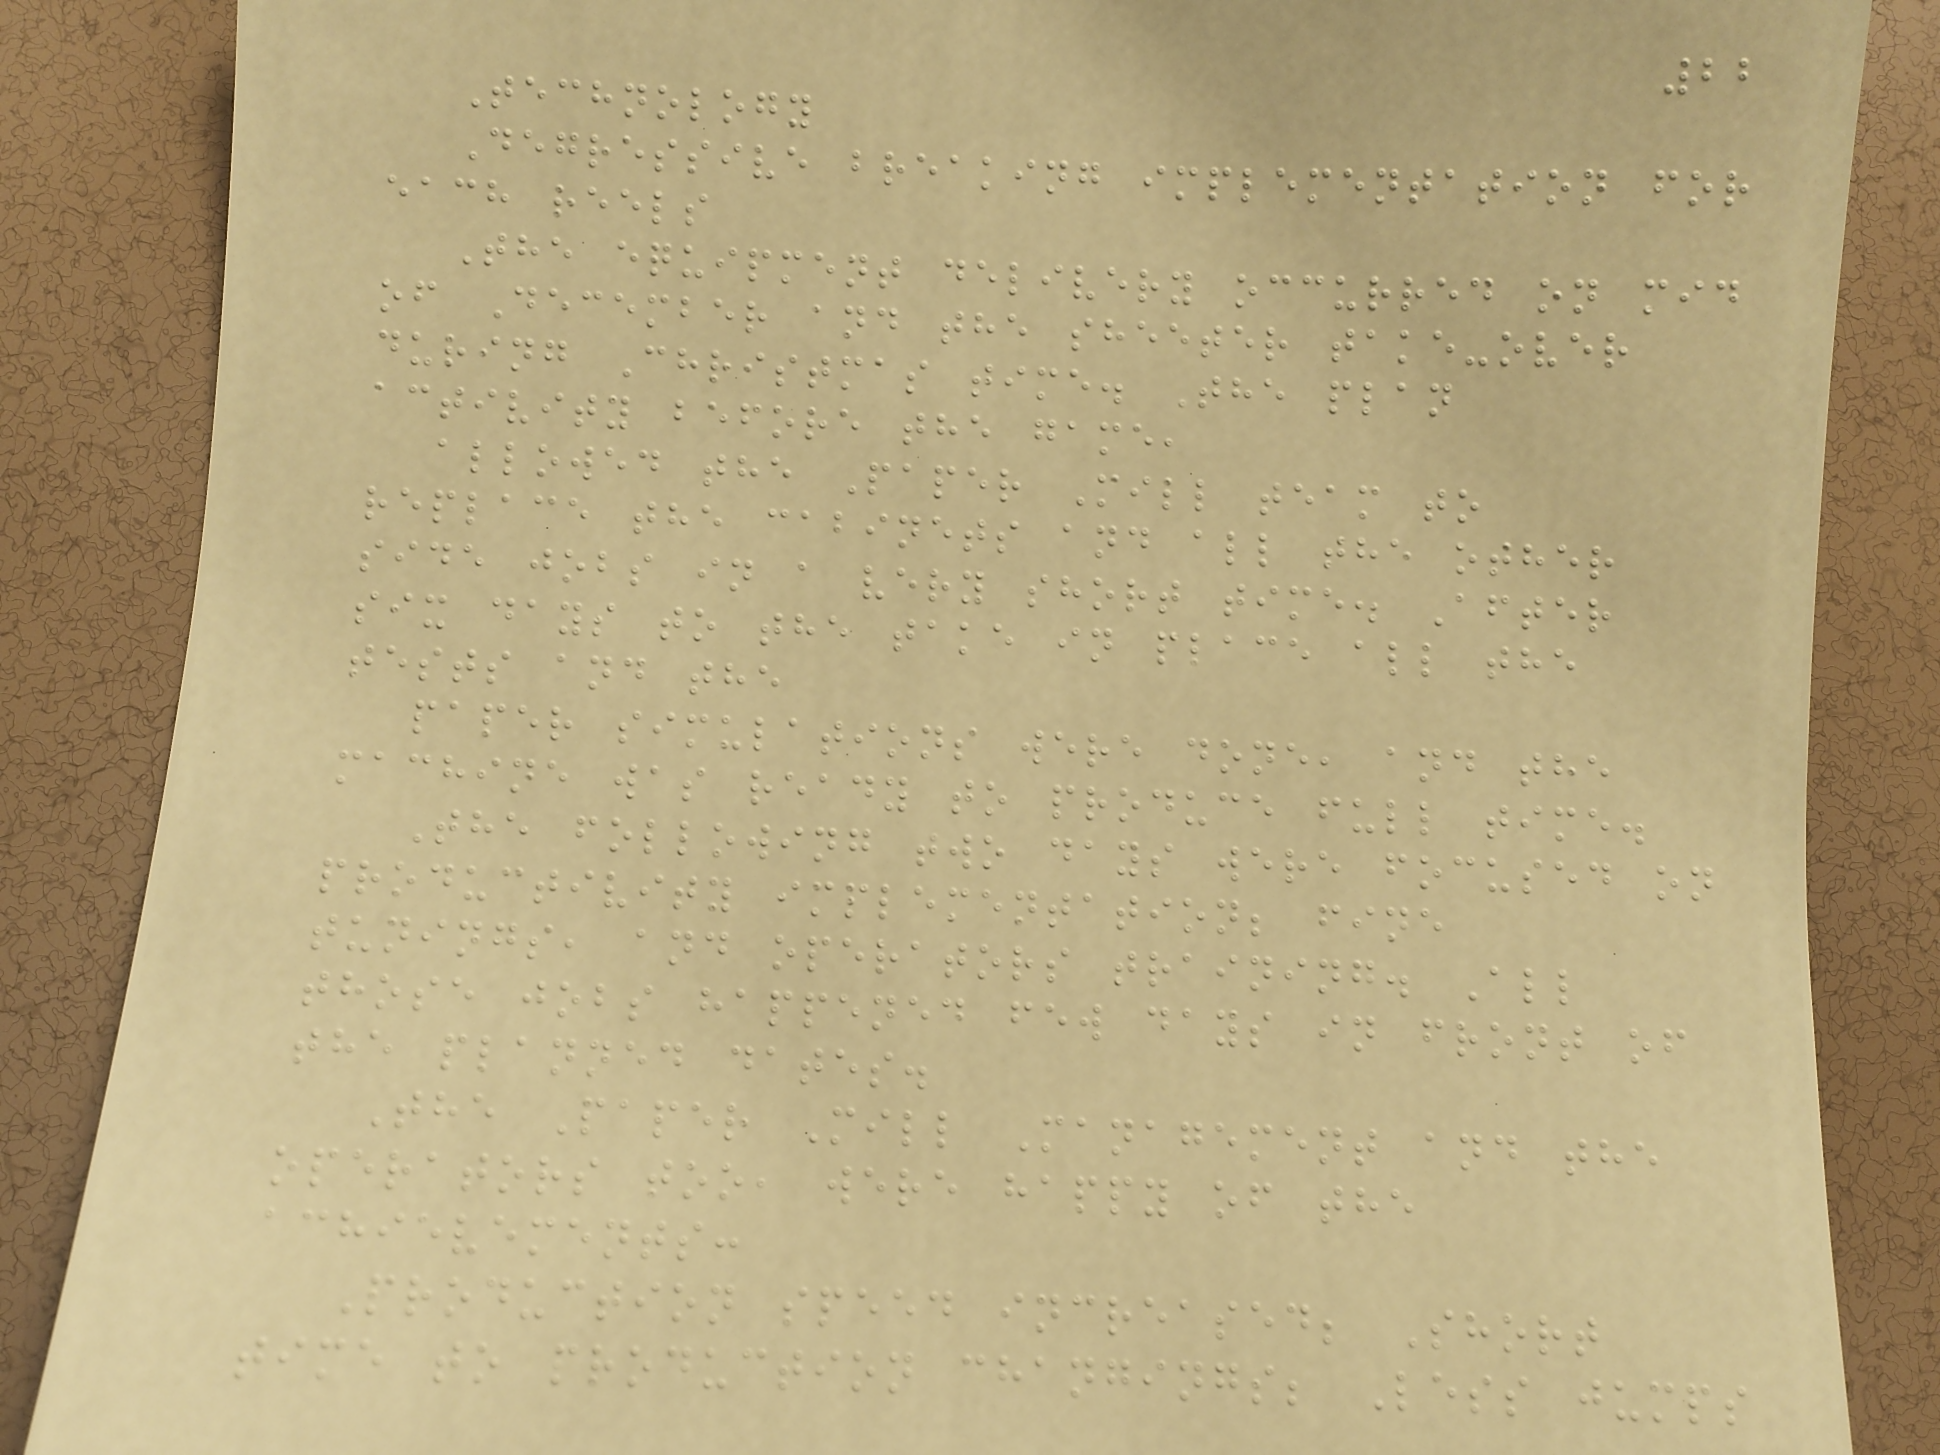22
Technology
Degressive breaking implementation for
each reels
The equipment delivery occurred on mid
of December and the sheeter take-over
during Christmas time. The plan
activity before the game,
allowed the Paper Mill team to
replace the cabinets and all the other
side jobs in a very short time. After
six days to the take in place all the
tests and the
paper simulations were done, and the
machine was ready to produce full time.
The following two days were focused on
productivity implementation; fine
tunings, and operators training. All
those jobs happened few days in front of
the planned dates.
The Paper Mill Management and the
operators too, were happy of the
achievements:
Production speed increased; Short
time to production changings; Less jumps
